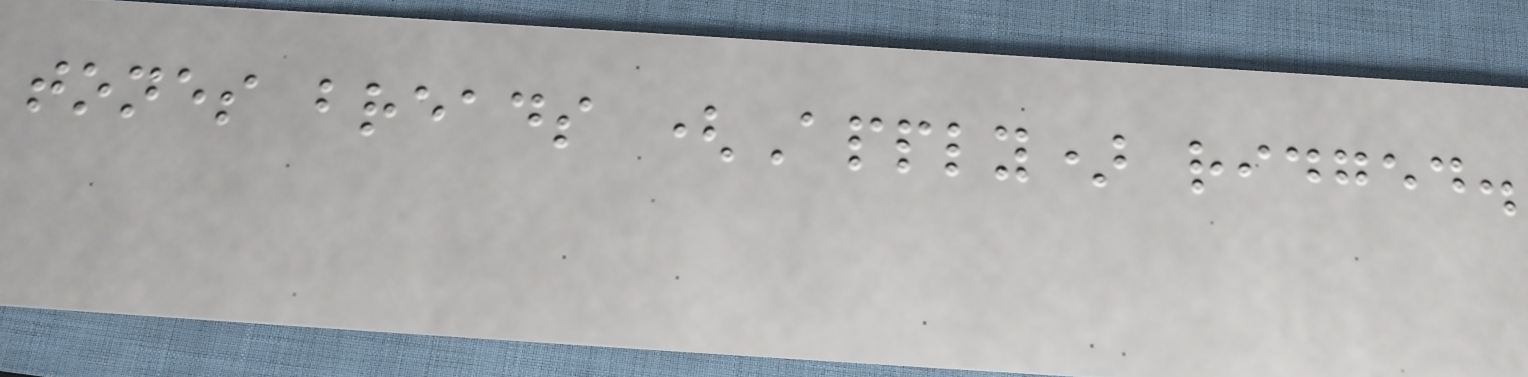tones breads (Apply) ridged.
